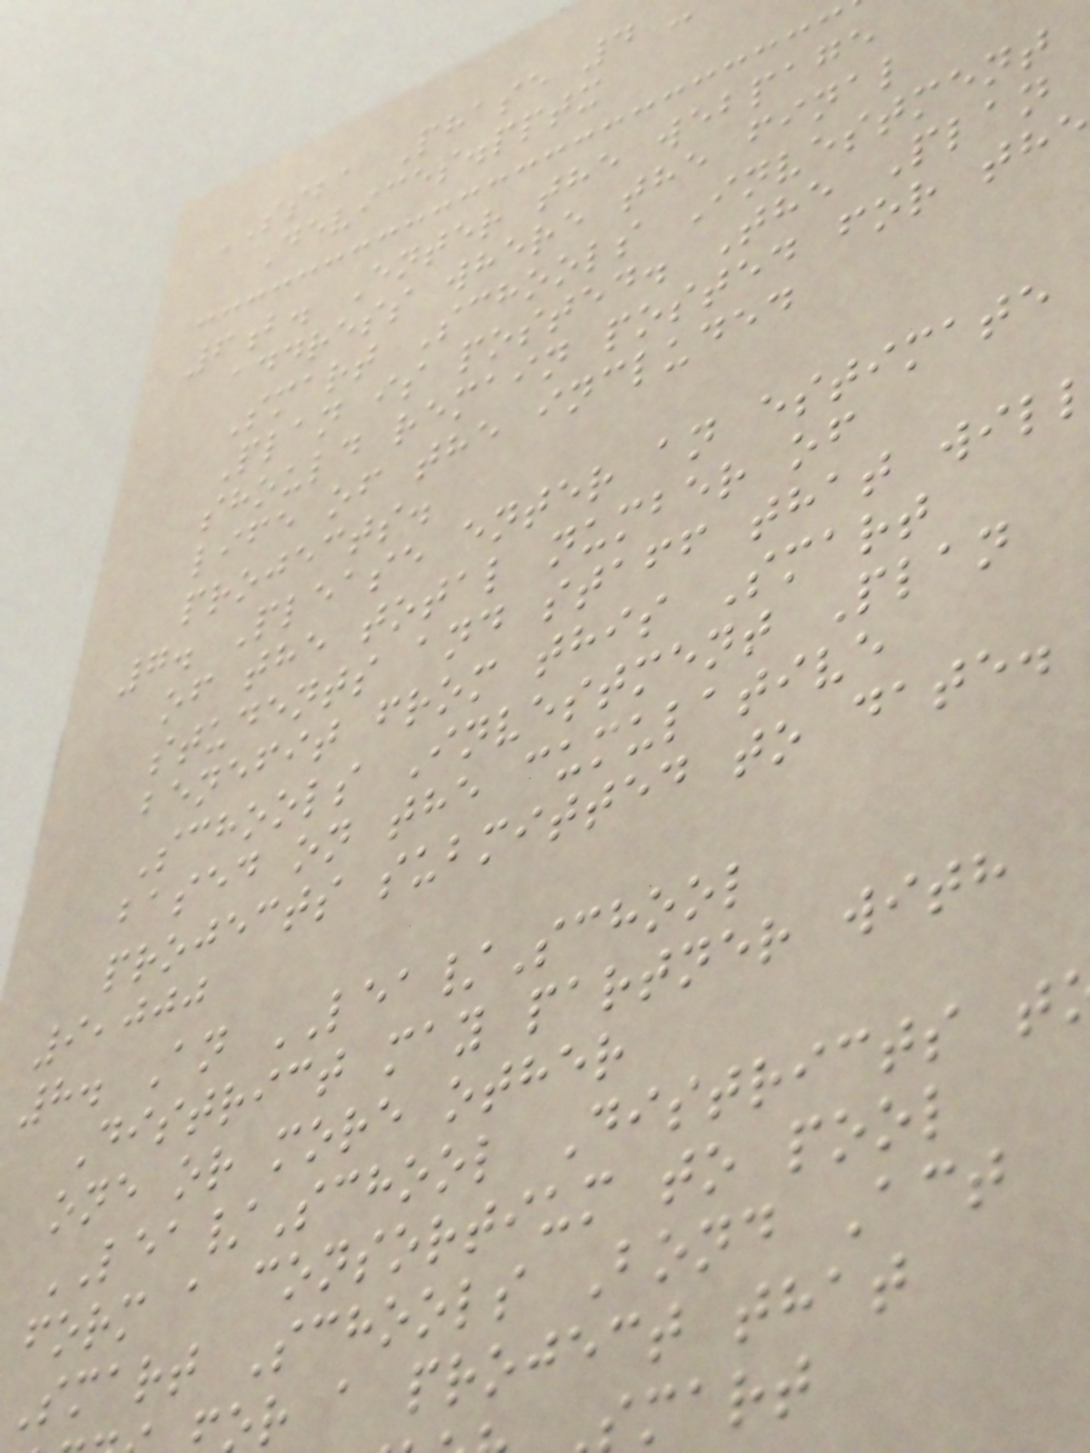SSBA Phase 4
Devices.pptx
6b. Enter the webpage
address where the final
Smart Schools Investment
Plan is posted. The Plan
should remain posted for the
life of the included
projects.
7. Please enter an estimate
of the total number of
students and staff that wil
benefit from this Smart
Schools Investment Plan
based on the cumulative
projects submitted to date.
9,000
8. An LEA/School
District may partner with
one or more other
LEA/School Districts t
form a consortium to pool
Smart Schools Bond Act
r a project that
